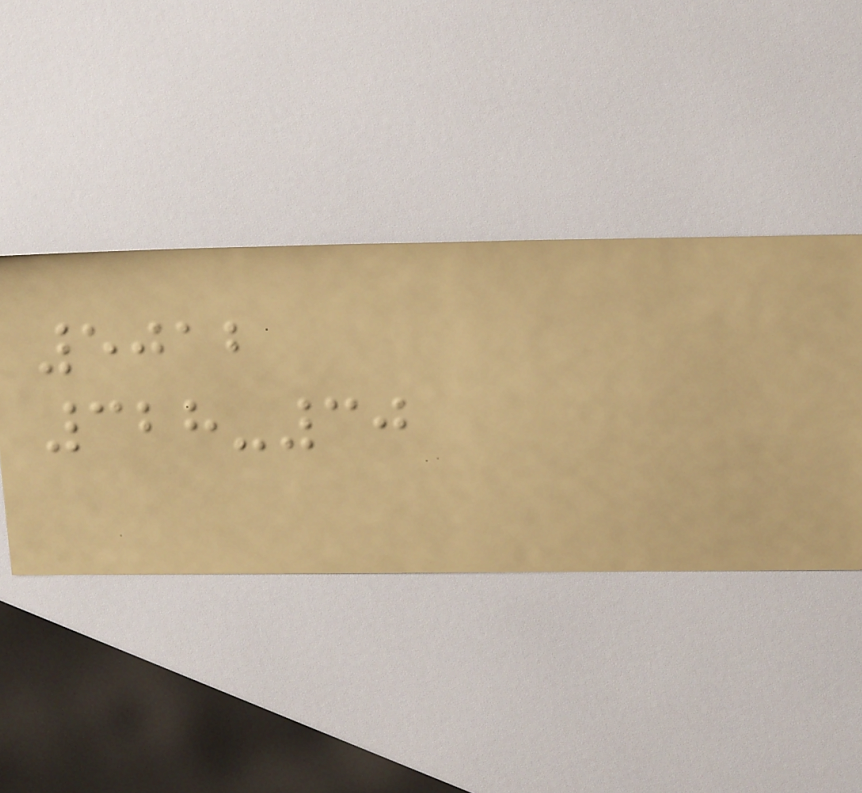5012
328-30
